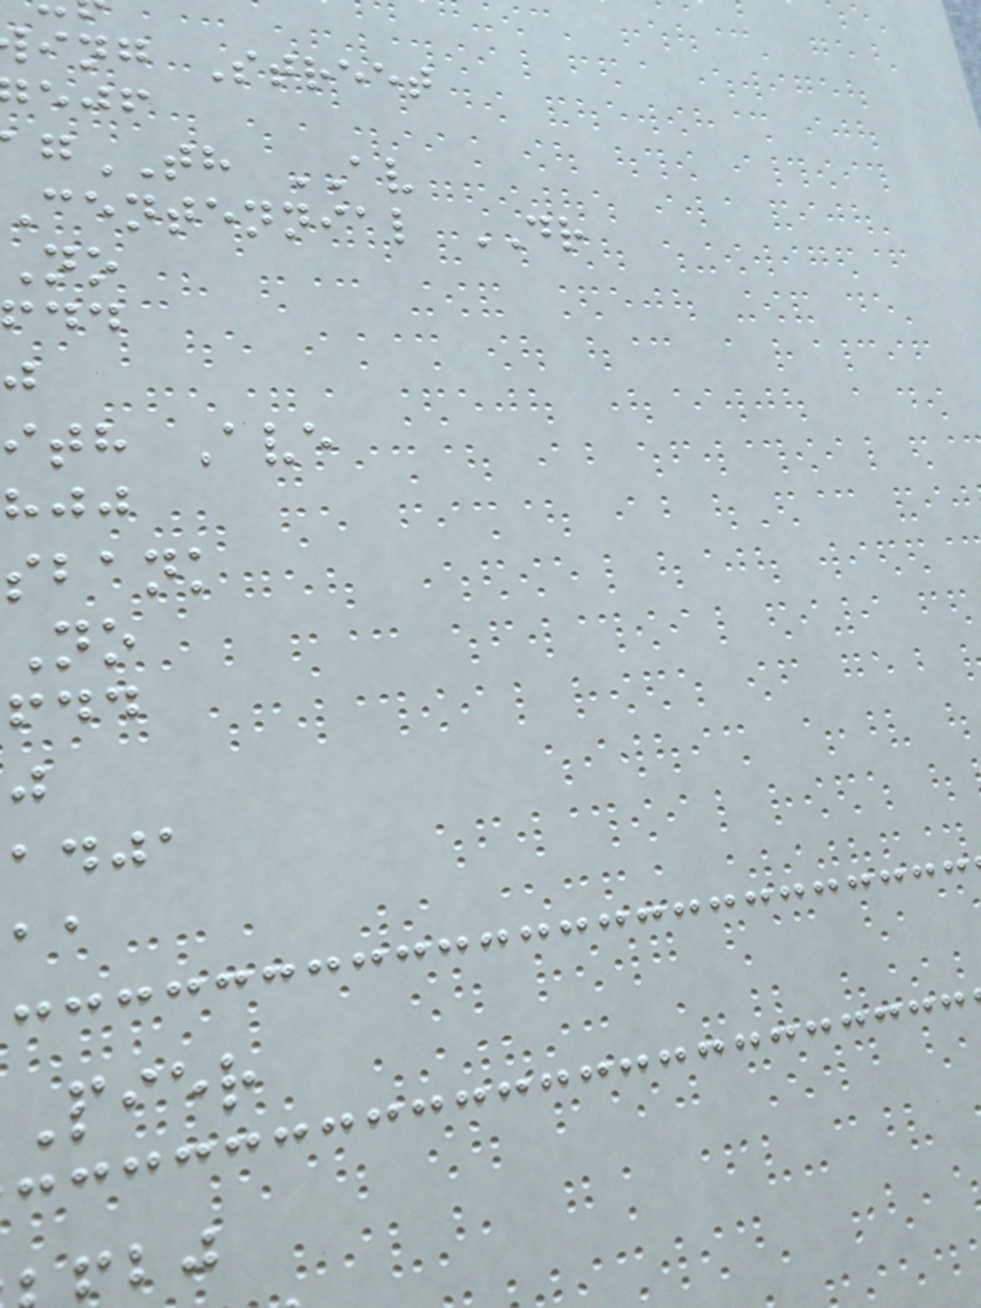ing Street
TH AV
centennial DR
ith Ave
sbank
adja
pier
